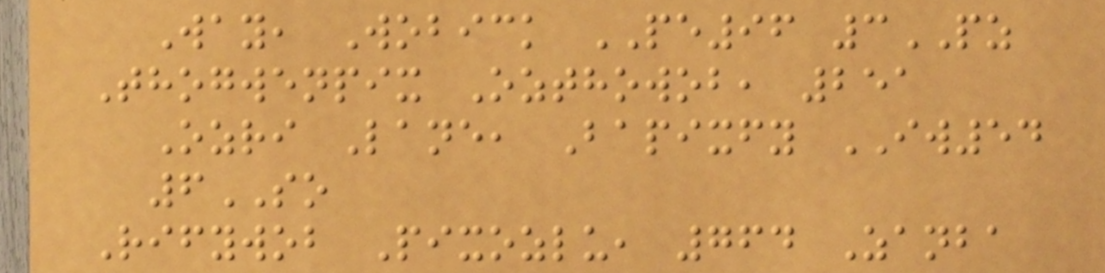Way, Wobick PE96 3PZ
Thogwenpix Ozthowob, 251
Ozri Lane, Bapixfy IW54
6SO
Rifywob Pixozlu, 764 Zanba
